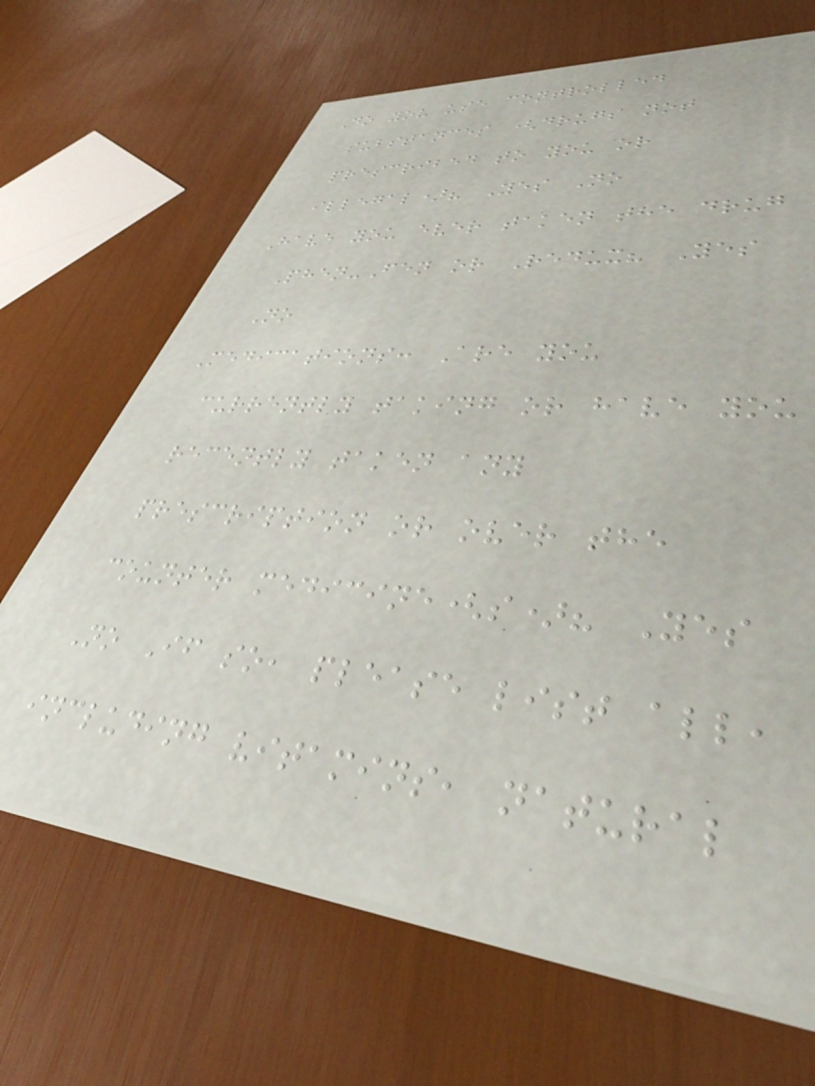Do you use controlled
substances (drugs not
prescribed to you or
illegal)? Yes No
Have you ever taken the drug
Phen-Fen or Redux? Yes
No
Medications: Are you
currently taking or have you
recently taken any
prescription or over the
counter medicine(s)? Yes
No If so, please list all,
including vitamins, natural
